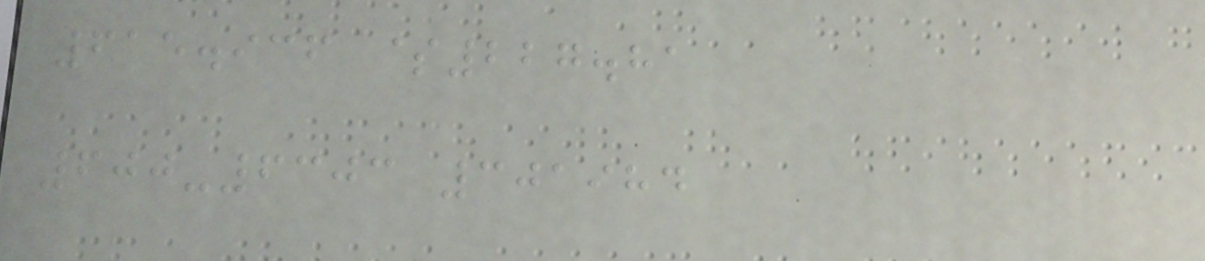615.936 $227.81
600-6303 301984
